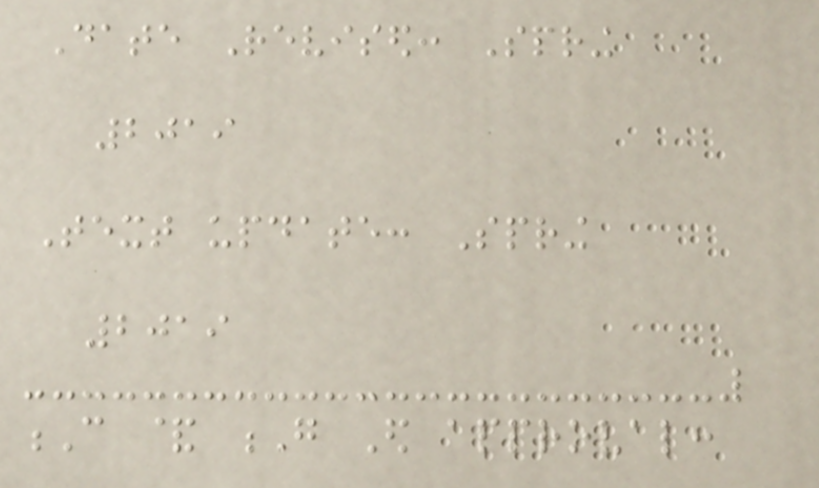Date Revised: Spring
2019
Text update: Spring
2019
C & G Ed approval:
